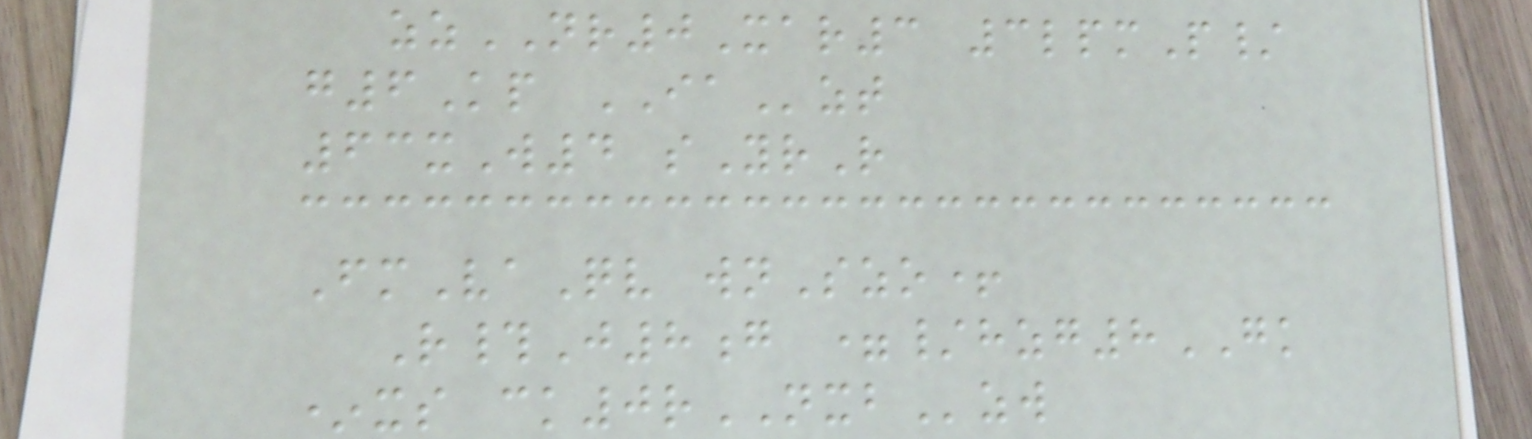zzNR0Xar3 3lpmP/
g6Kp IAzt
63xW4 sYrR
FmVaQv wnSzo+
R#J8g =/hzg8GK
*xs ck0rNXBzw
